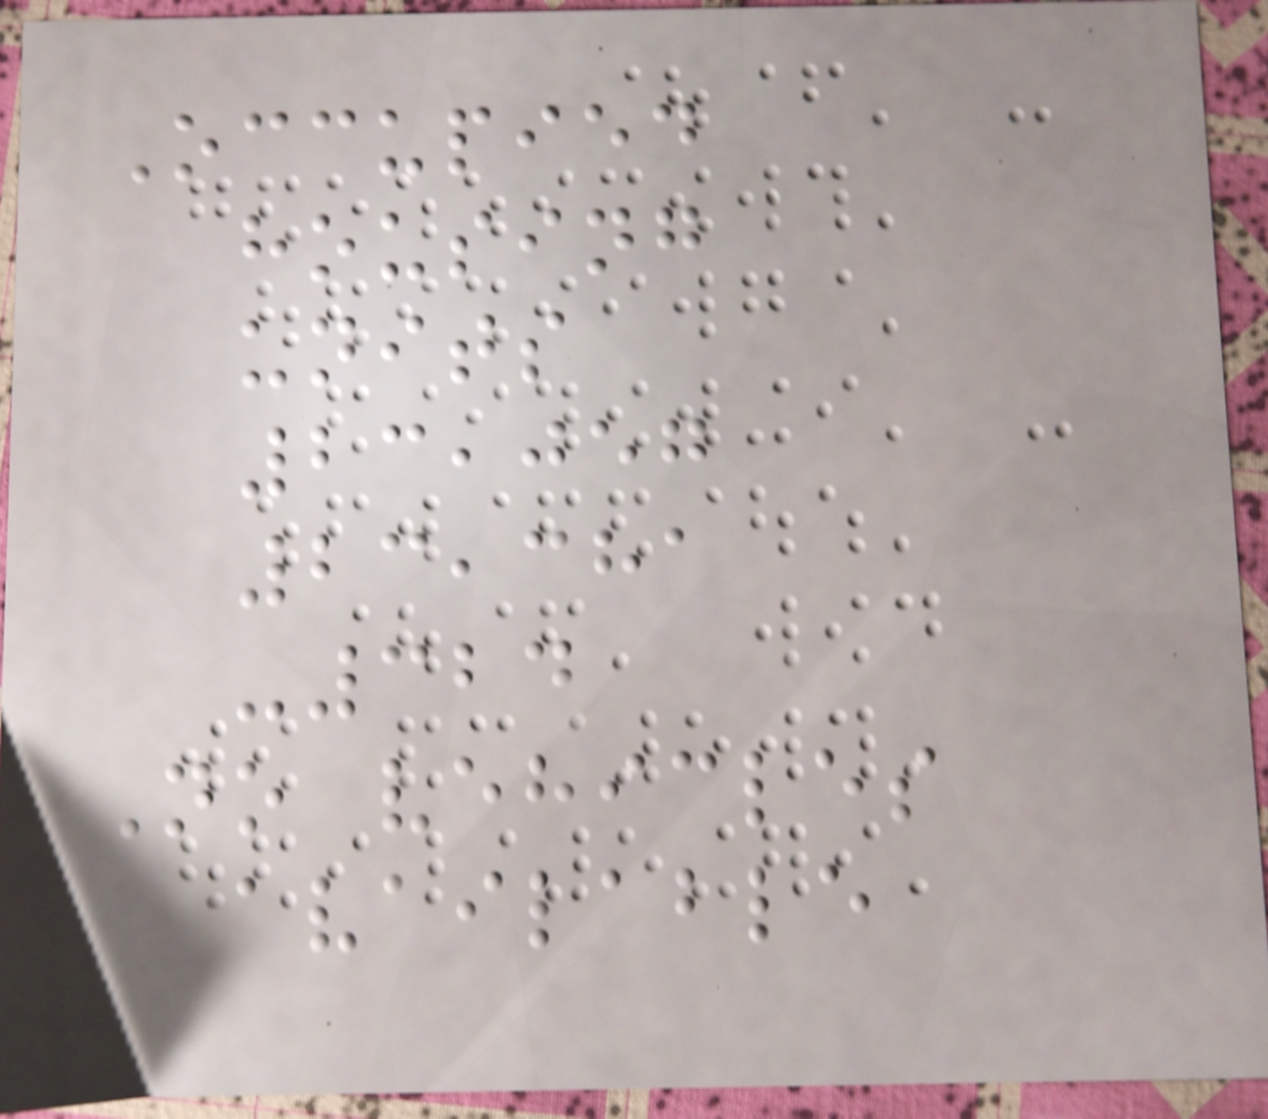Occupied
housing
units
23,057
23,381
-324
No vehicles
available
